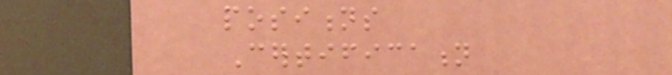positions
Certification
